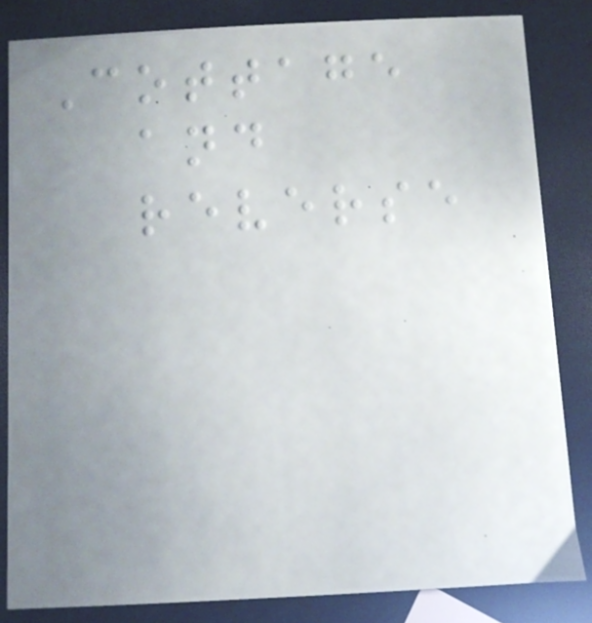Cottage
and
reverse
